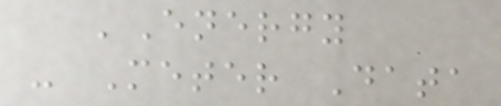'Energy
- Meter Data
